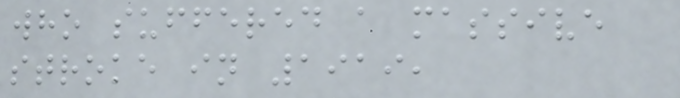who suffered a massive
stroke in 1919,
